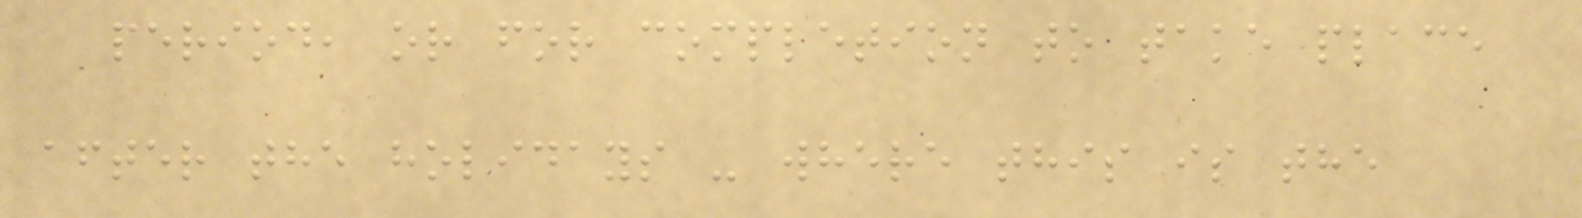period, or for completion to take place
after the holidays - where this is the
